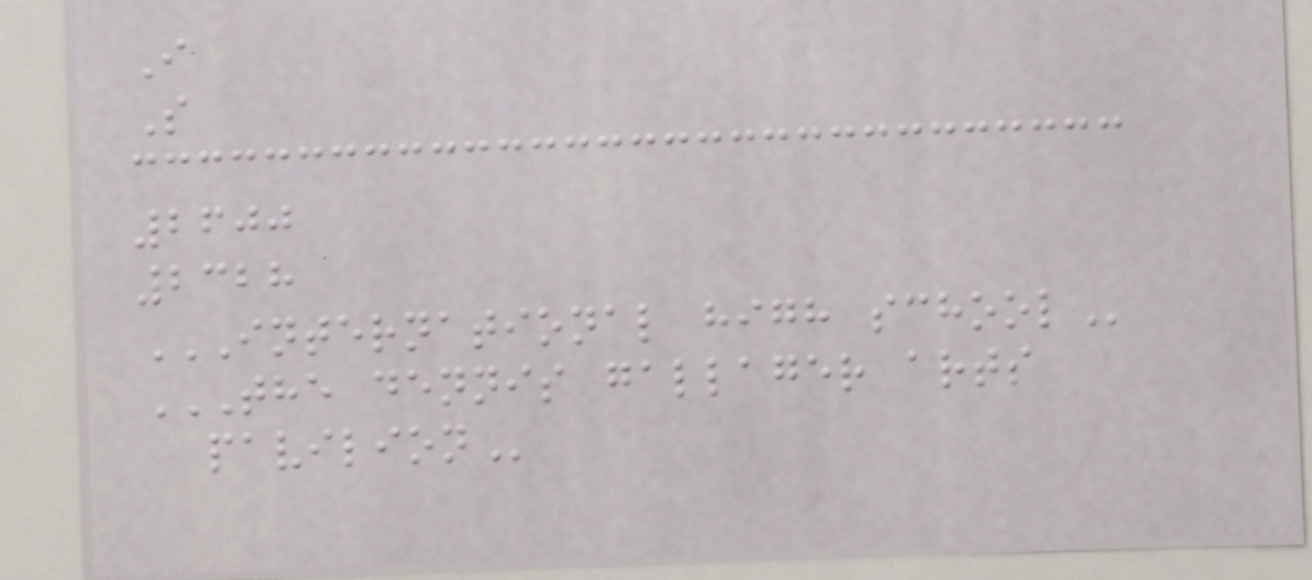I
S
2600
2328
INTERNATIONAL HIGH SCHOOL
THE DENNIS GALLAGER ARTS
PAVILION
